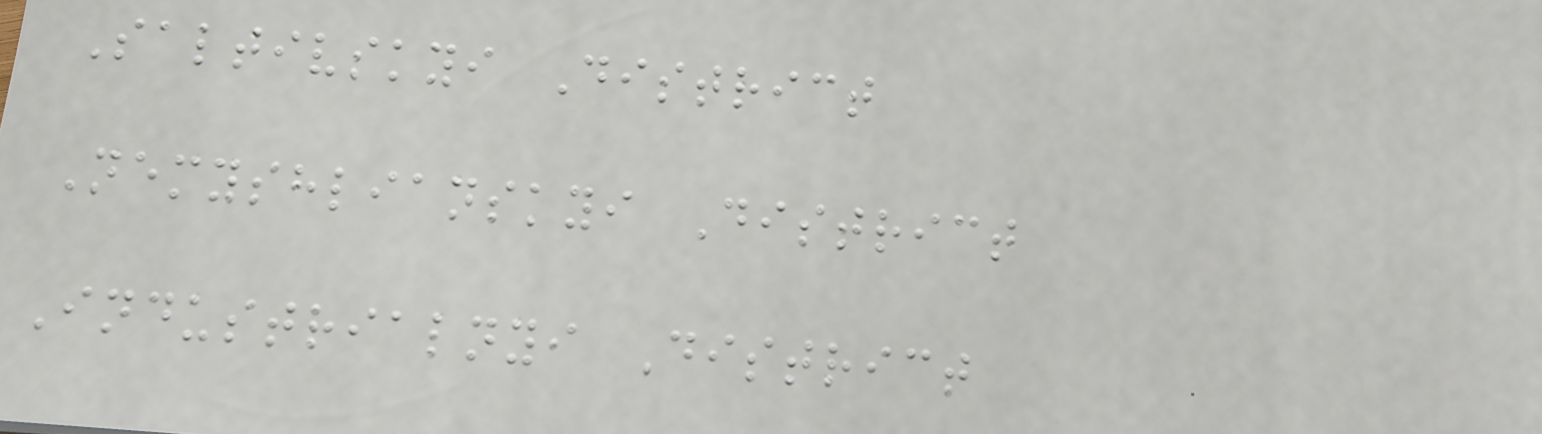Saltivskyi District
Nemyshlianskyi District
Industrialnyi District
